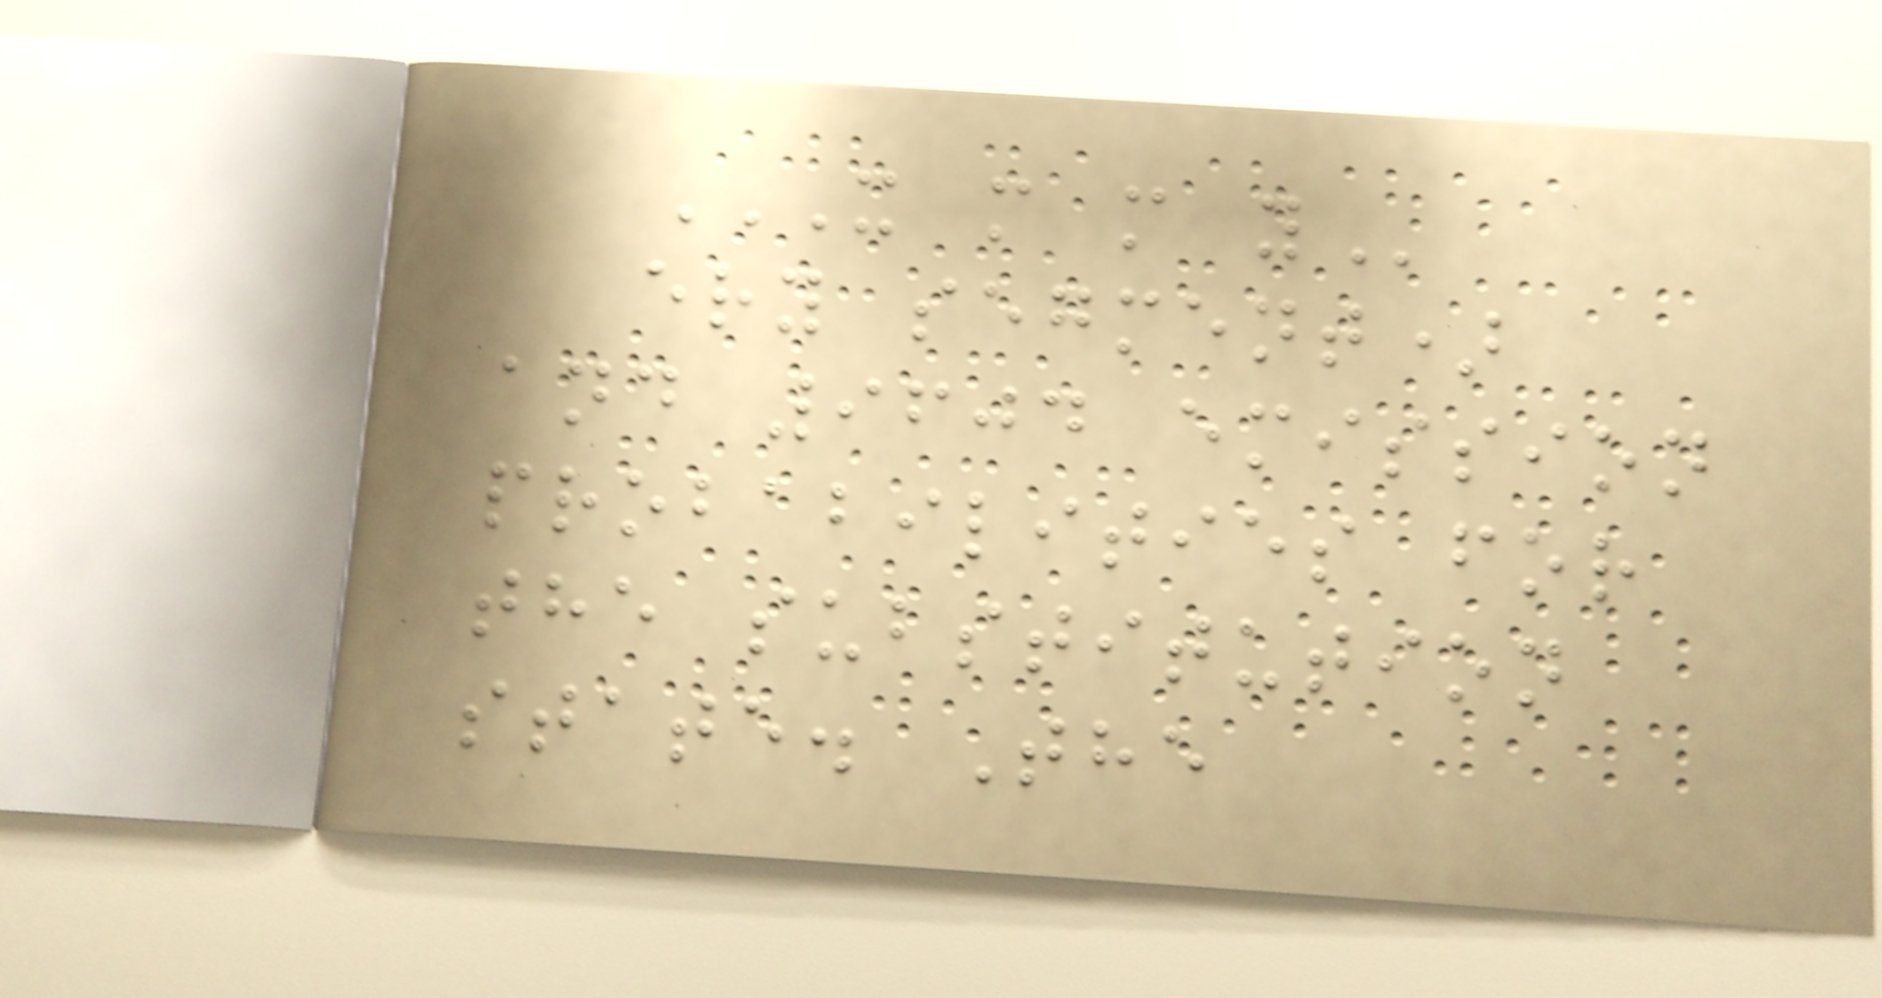X M M Y
ery segment)
and 9604 emission
probabilities for
the substitution
state. The
